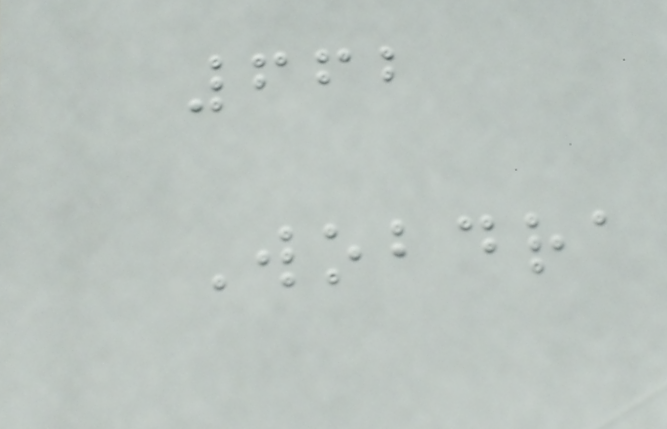662
Wobdra
